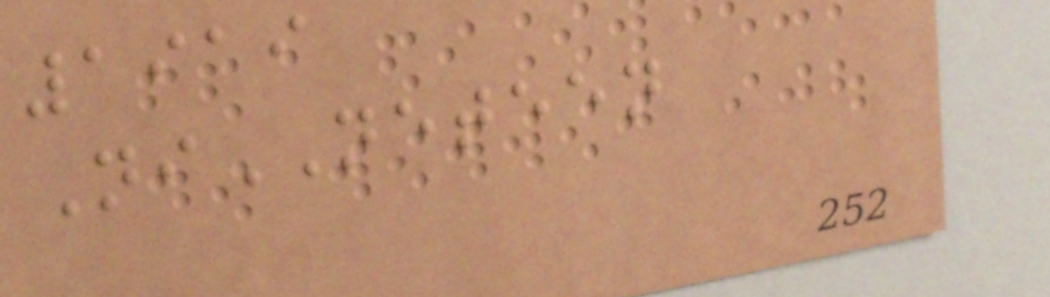1919
NiNETEEN
